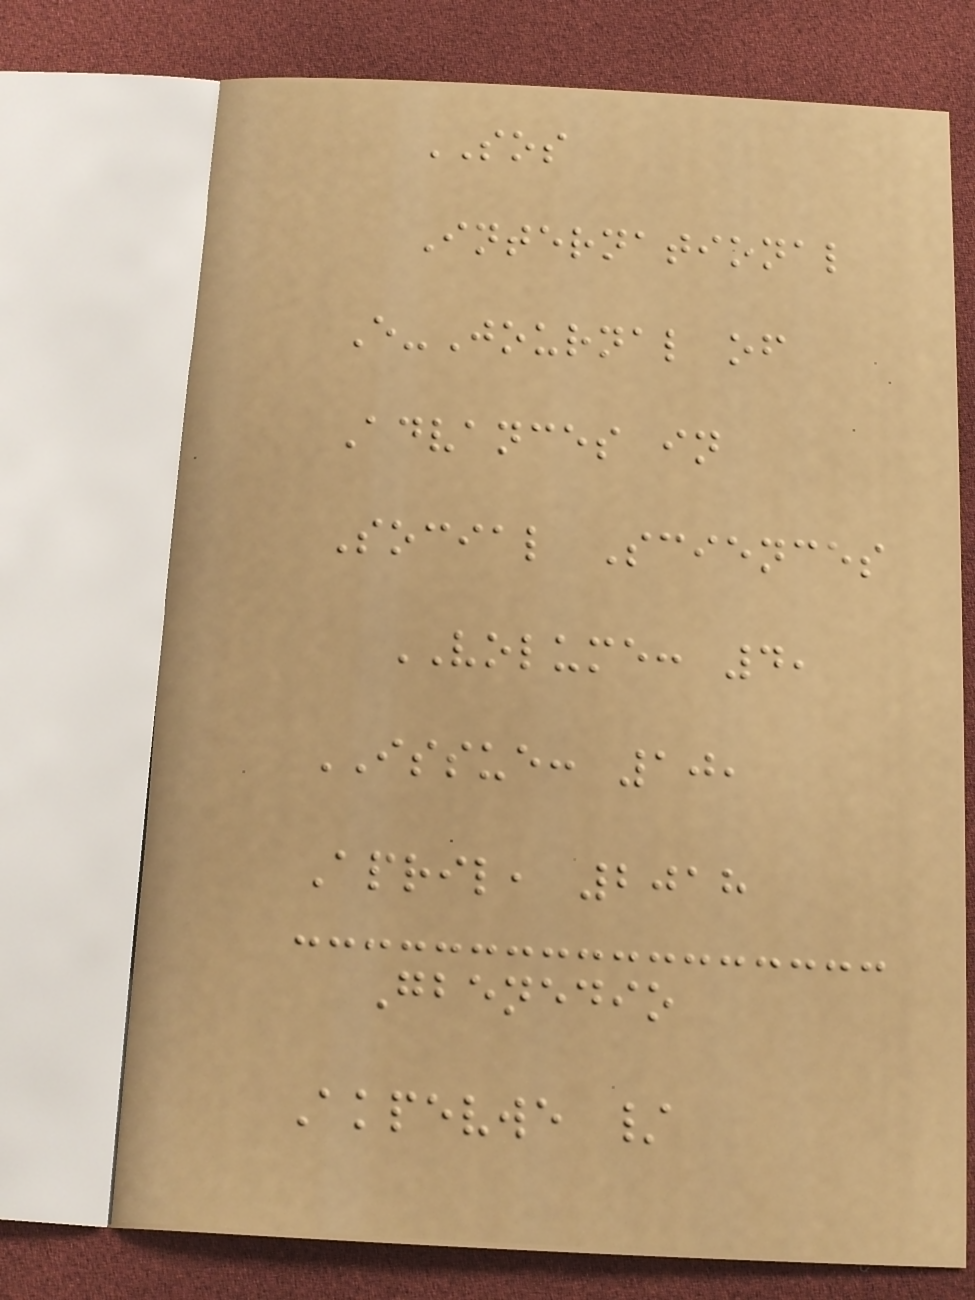SOS
International
E-Journal of
Advances in
Social Sciences
VOLUME: 4,
ISSUE: 10,
April, 2018
Gbenedio
Akpevwe /
